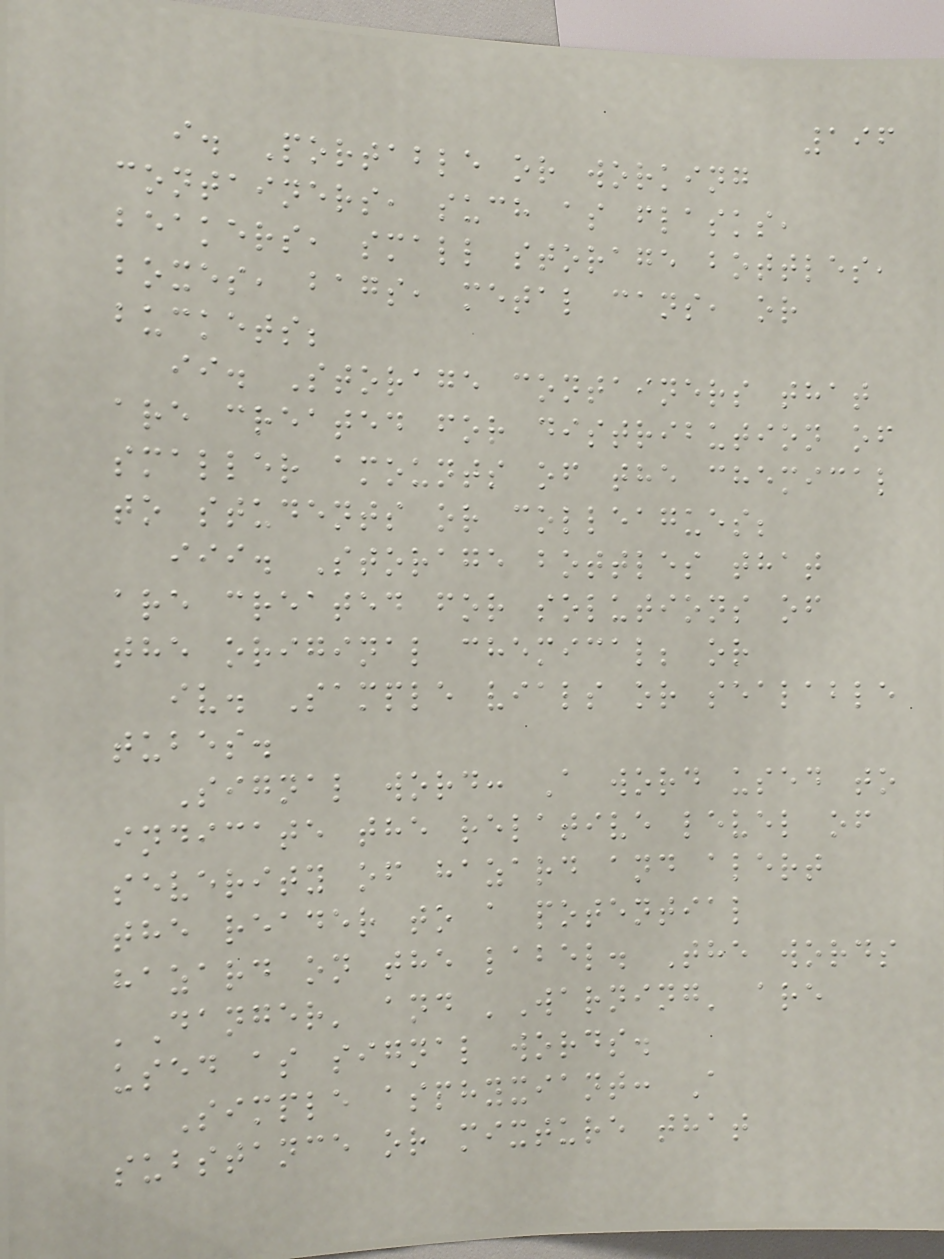196
i. Portable or working
containers, such as flasks,
beakers, small storage bottles,
boxes, bags, metal cans, or
buckets;
ii. Storage containers that
are created for distribution of
smaller amounts of the chemical
to students or colleagues;
iii. Storage bottles that
are created for solutions of
the original chemical; or
iv. Sample vials or sealable
tubes.
Signal word: A word used to
indicate the relative level of
severity of hazard and alert
the reader to a potential
hazard on the label. The words
'Danger' and 'Warning' are
used as signal words.
Simple asphyxiant: A
substance or mixture that
